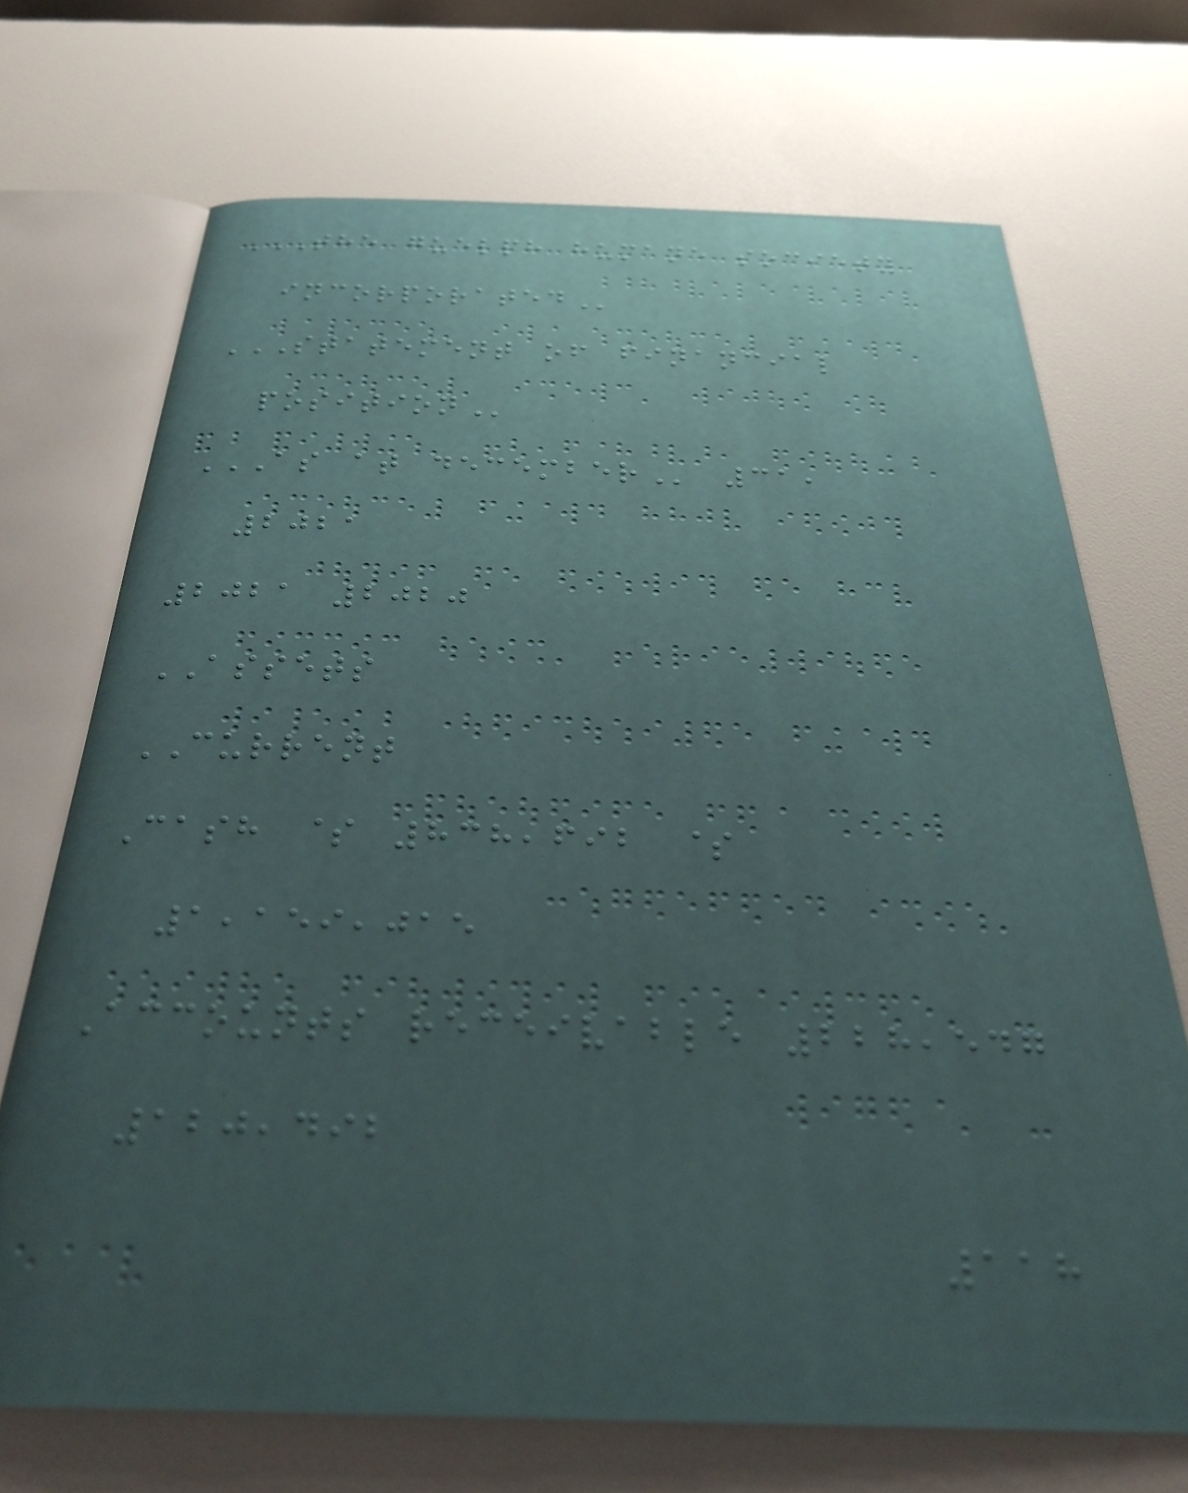THE GUELPH HUMANE SOCIETY
INCORPORATED
STATEMENT OF FINANCIAL
POSITION
AS AT DECEMBER 31,
2021
2021 2020
ASSETS
CURRENT
Cash $ 838,692 $
1,159,015
Accounts receivable 228,547
120,492
118
